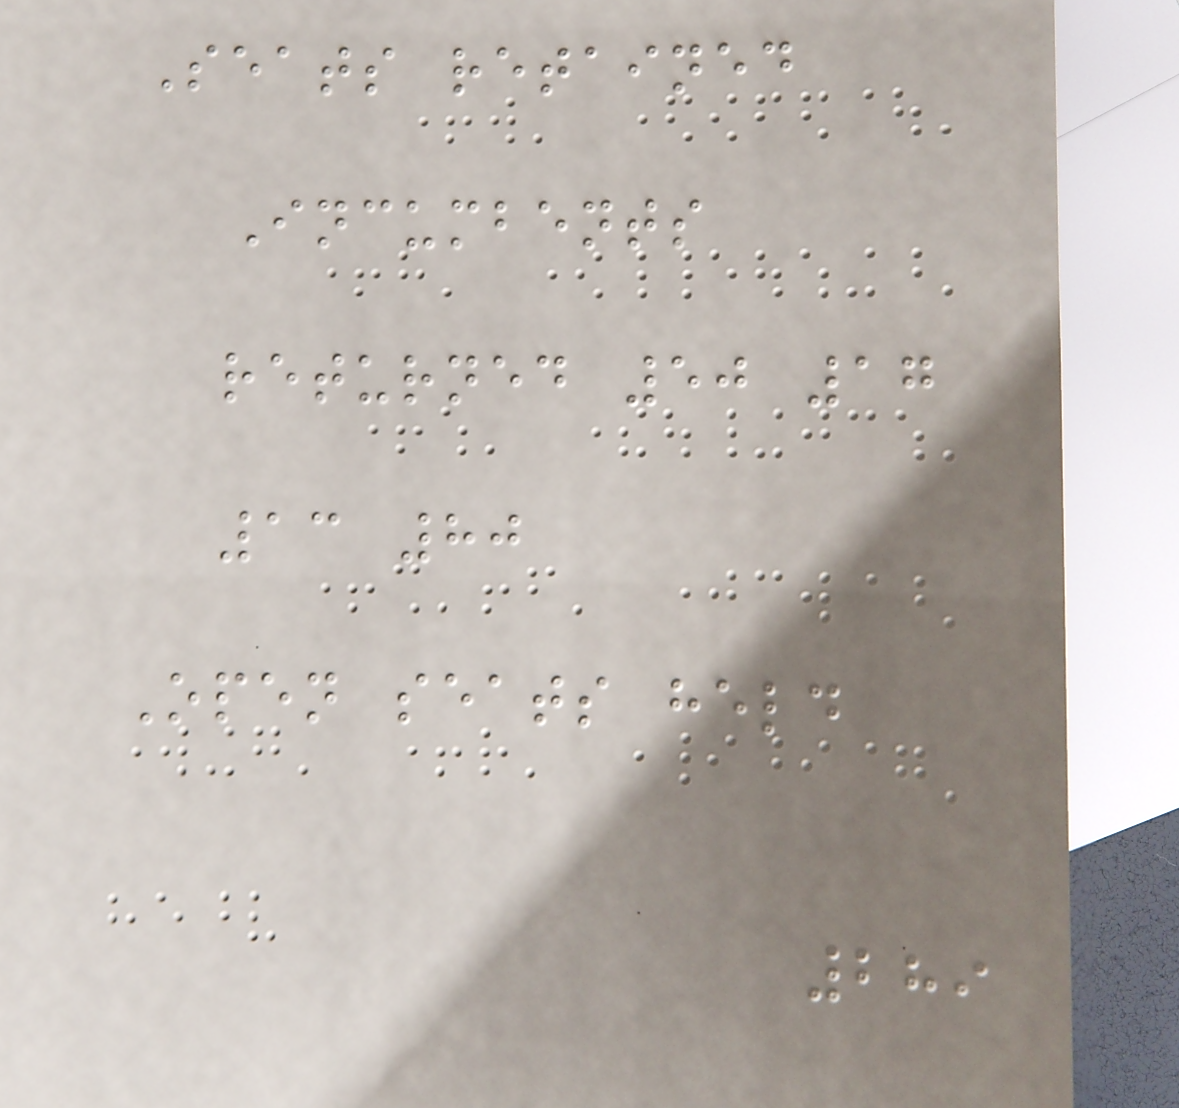Seats retained
Incumbents
returned 50 17
13 80
Open seats held
289
